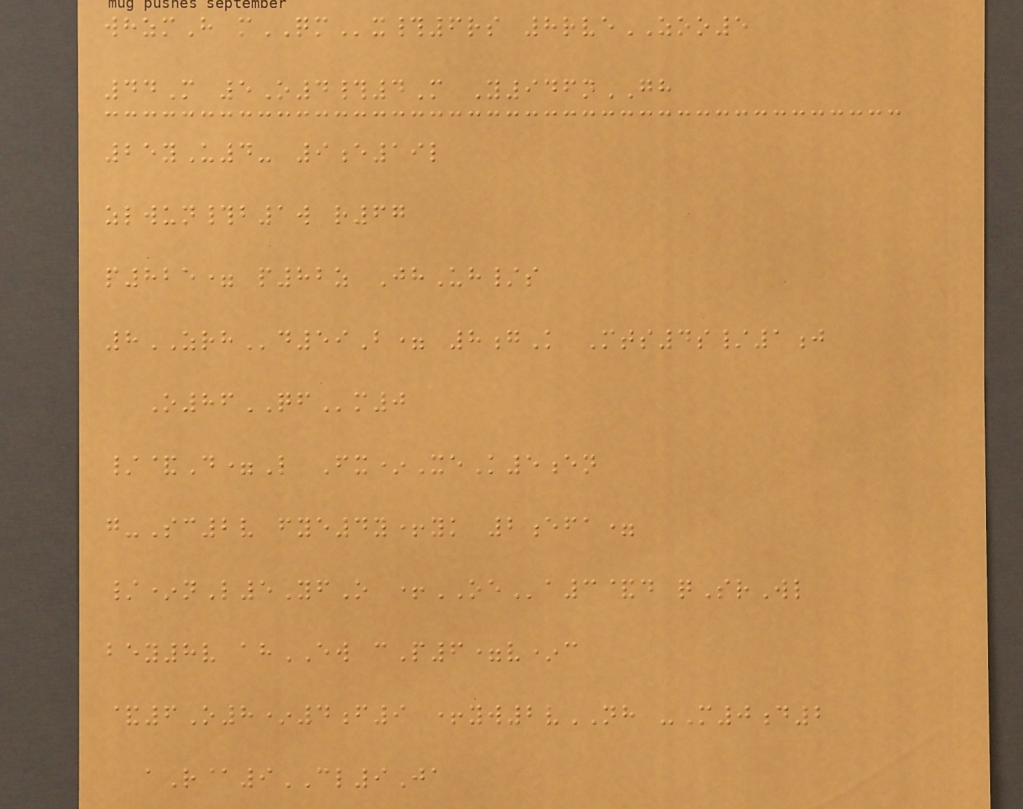whzmH mQMx#6rs 8rveZOO5
44M 5O4#4M Y946nGH
25yU4- 9e19l
zlwun#b1w r67
p825= p82z JhUh/s
8ZRHd59B= 8gK Mts4s/1j
O86QFm0
/&D=L Fx*XeK5en
g-Sc2v fye4y+yk 2efa=
/*nL5YfO +OEa3&d qSrWl
bey8v ahEW cP6=v*c
&6O8*4f9 +yw2vNH -M0d2
aR@9CL9Ja
